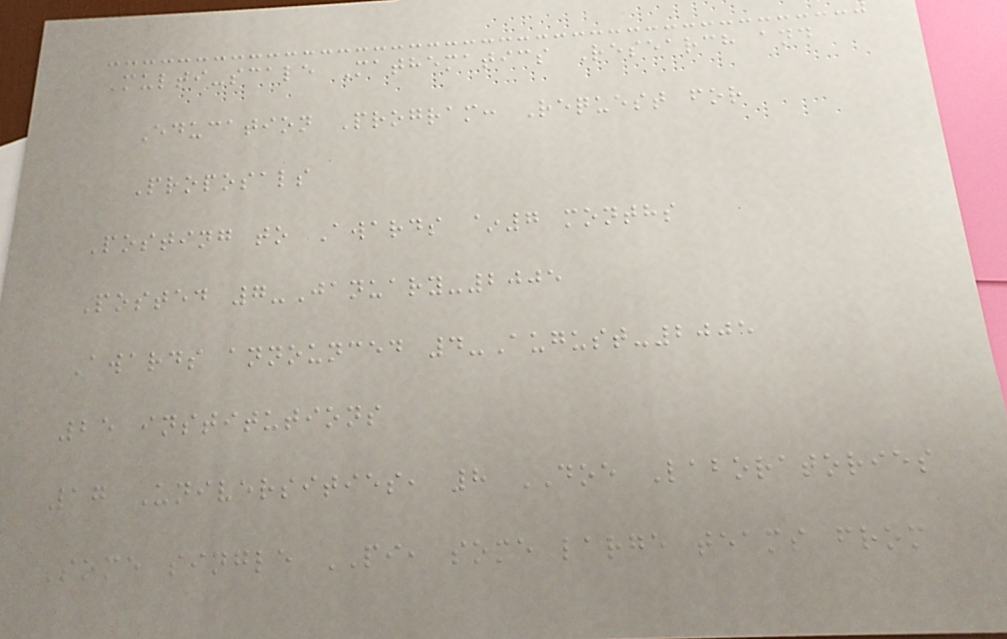Multi-scale Mathematics Research and
Education Program: Request for
Proposals
Posting to Awards ~7 months
Posted 7-January-2005
Awards announced 4-August-2005
25 institutions
17 Universities, 8 DOE Laboratories
Some single PI, some large teams from
